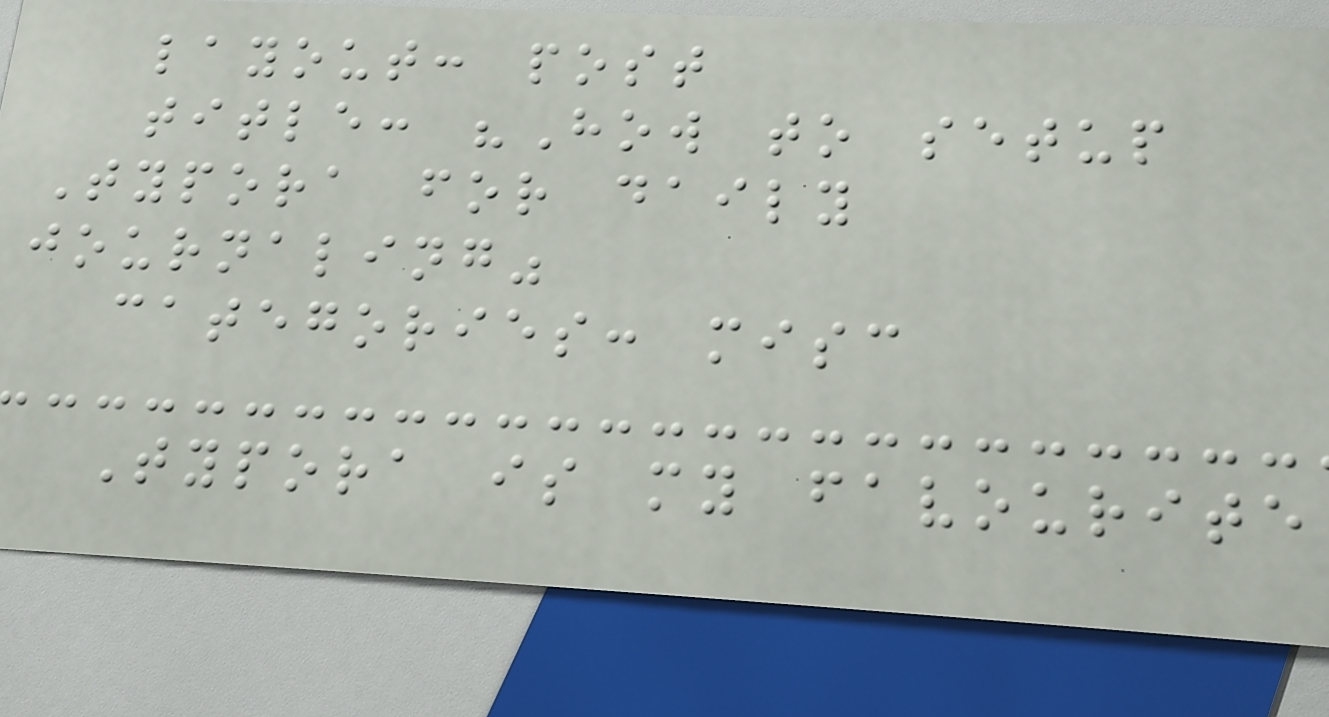layout: post
title: "How to setup
Typora for daily
journaling"
categories: misc
Typora is my favourite
